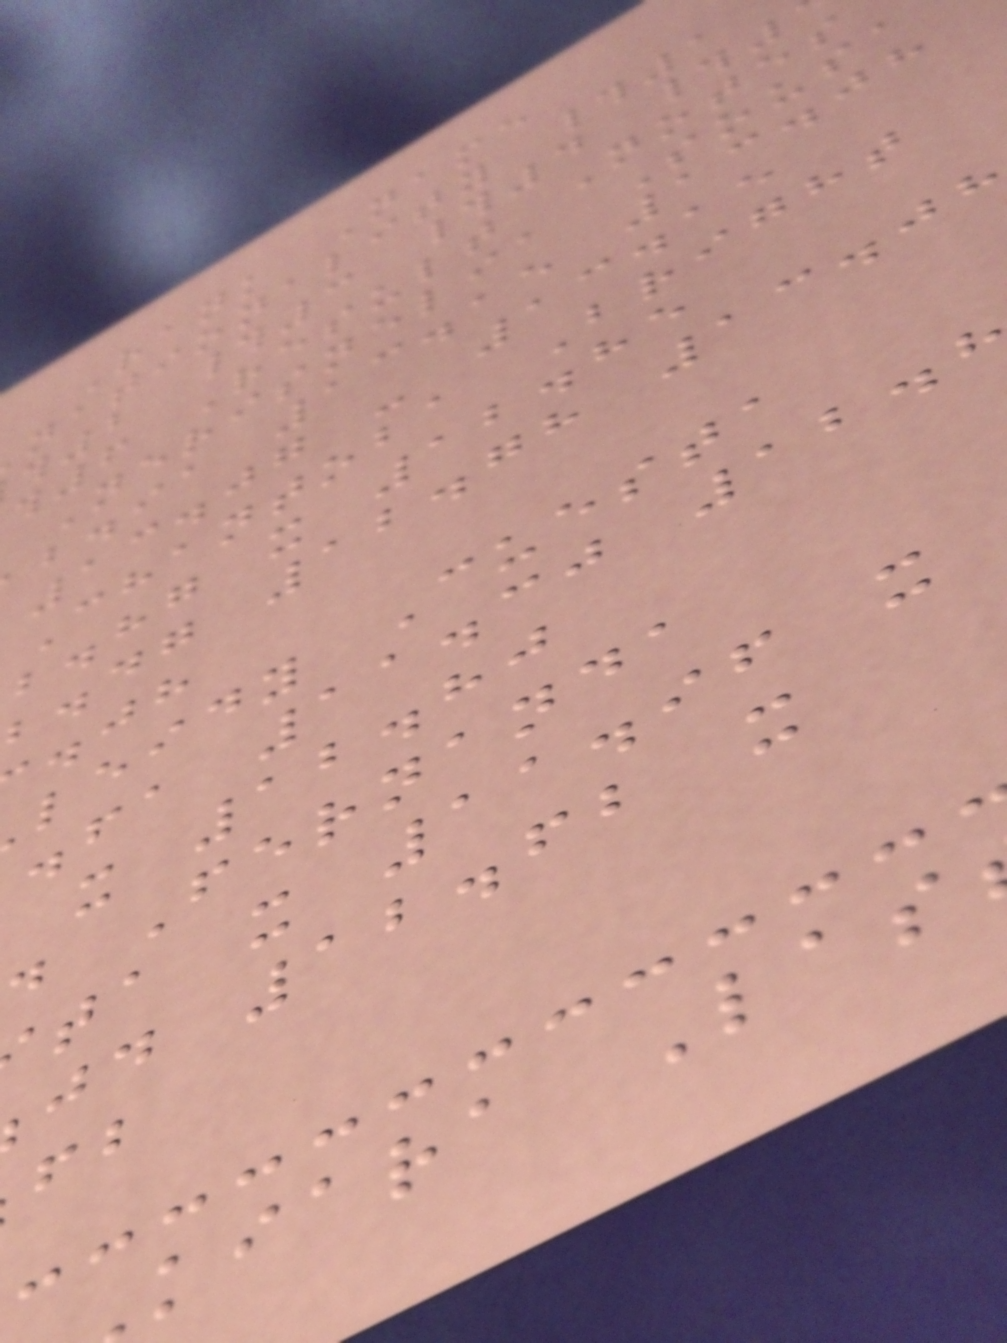Rank Name
nationality #1
2 #3 #4 #
6 Result Notes
Nerisnelia Sousa
b.ia 13.15 13.08
13.07 - 13.15
Chantoba Bright
b.hg x 12.85
b.dg 12.78 13.08
leidy Cuesta
.fa 11.30 12.8
x 12.80
d Fernanda
ta x 11.96 x
jd 12.62 x
kiara Las
